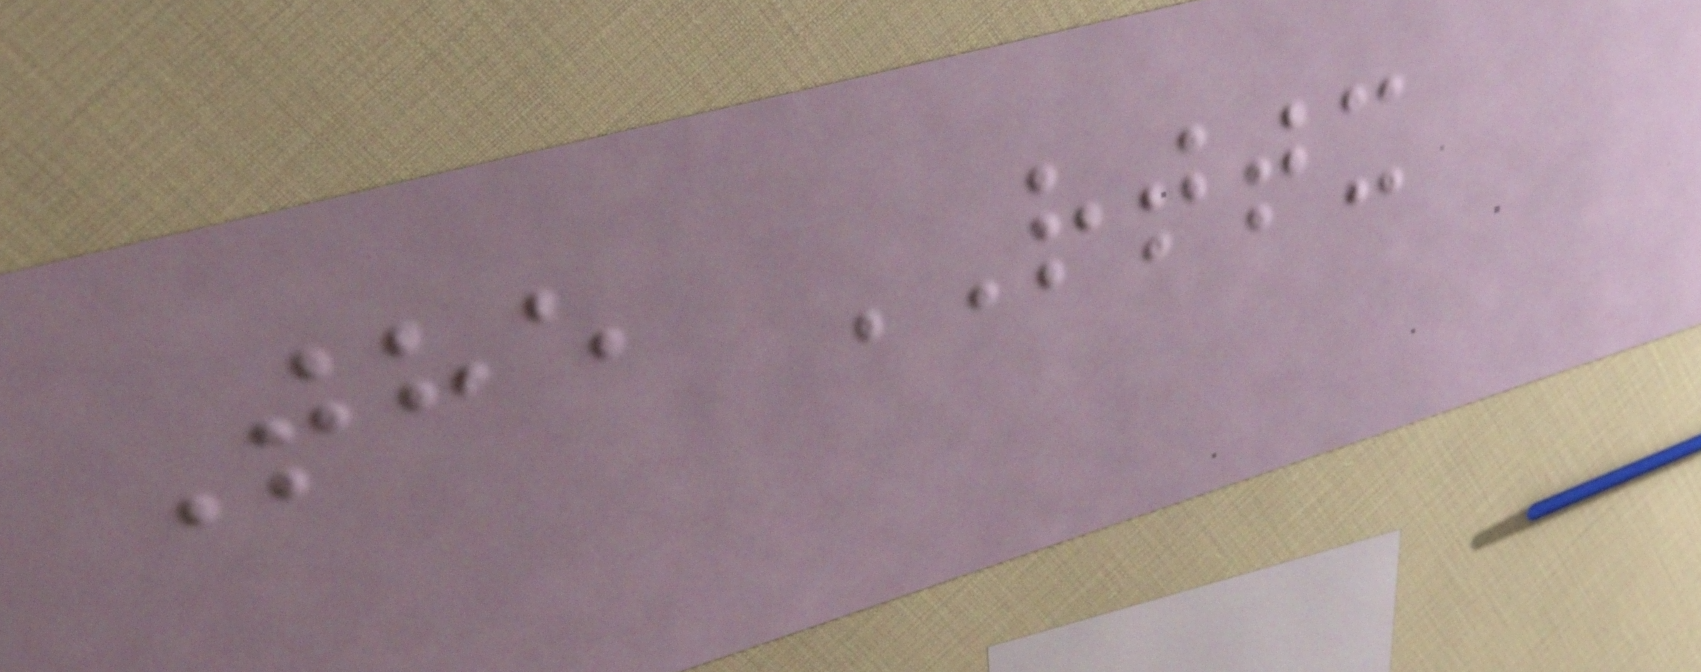The RTTX
